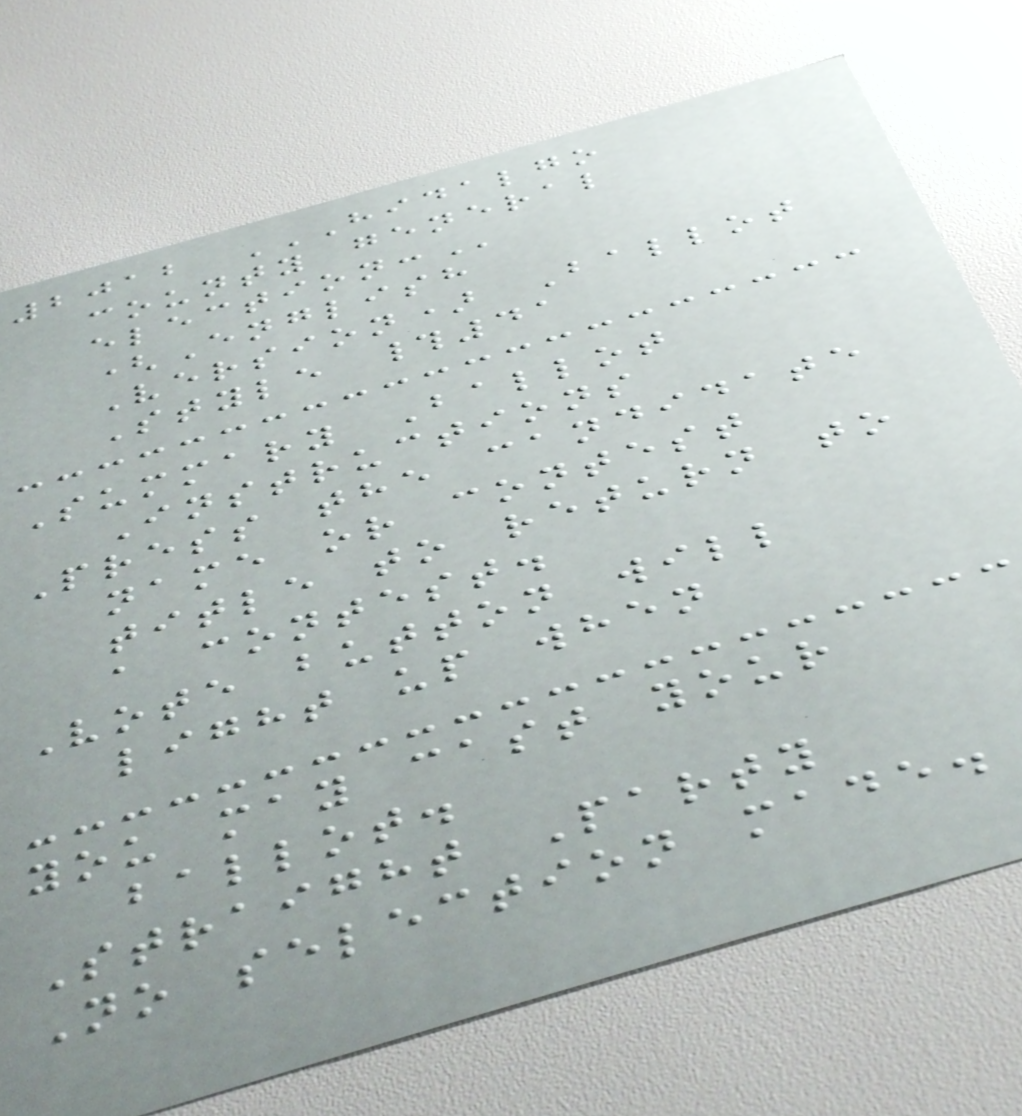2012 HIDALGO
COUNTY GENERAL
ELECTION:
(English
Version) Ballot
Style #41
Summary Ballot
Instructions
Press the candidate
name or contest
title to return to
a contest.
Vote button will
light up when
you may cast your
ballot.
Straight Party
No selection made.
